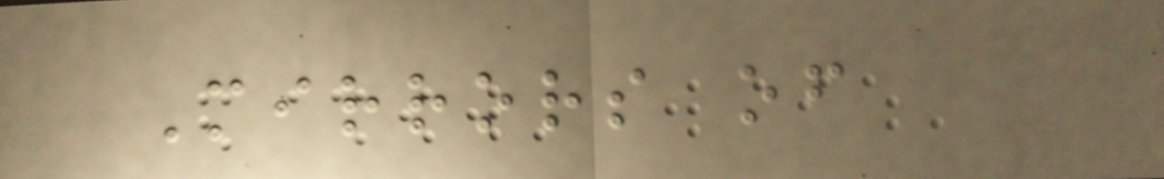Mirrors of
